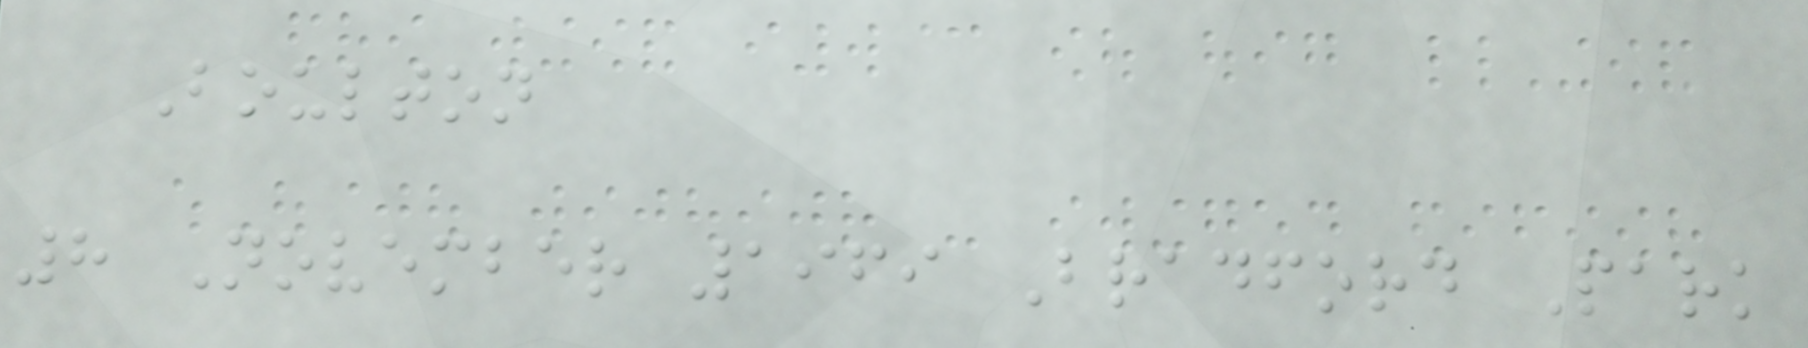Boulton
8 November 1969 Bradford Park
